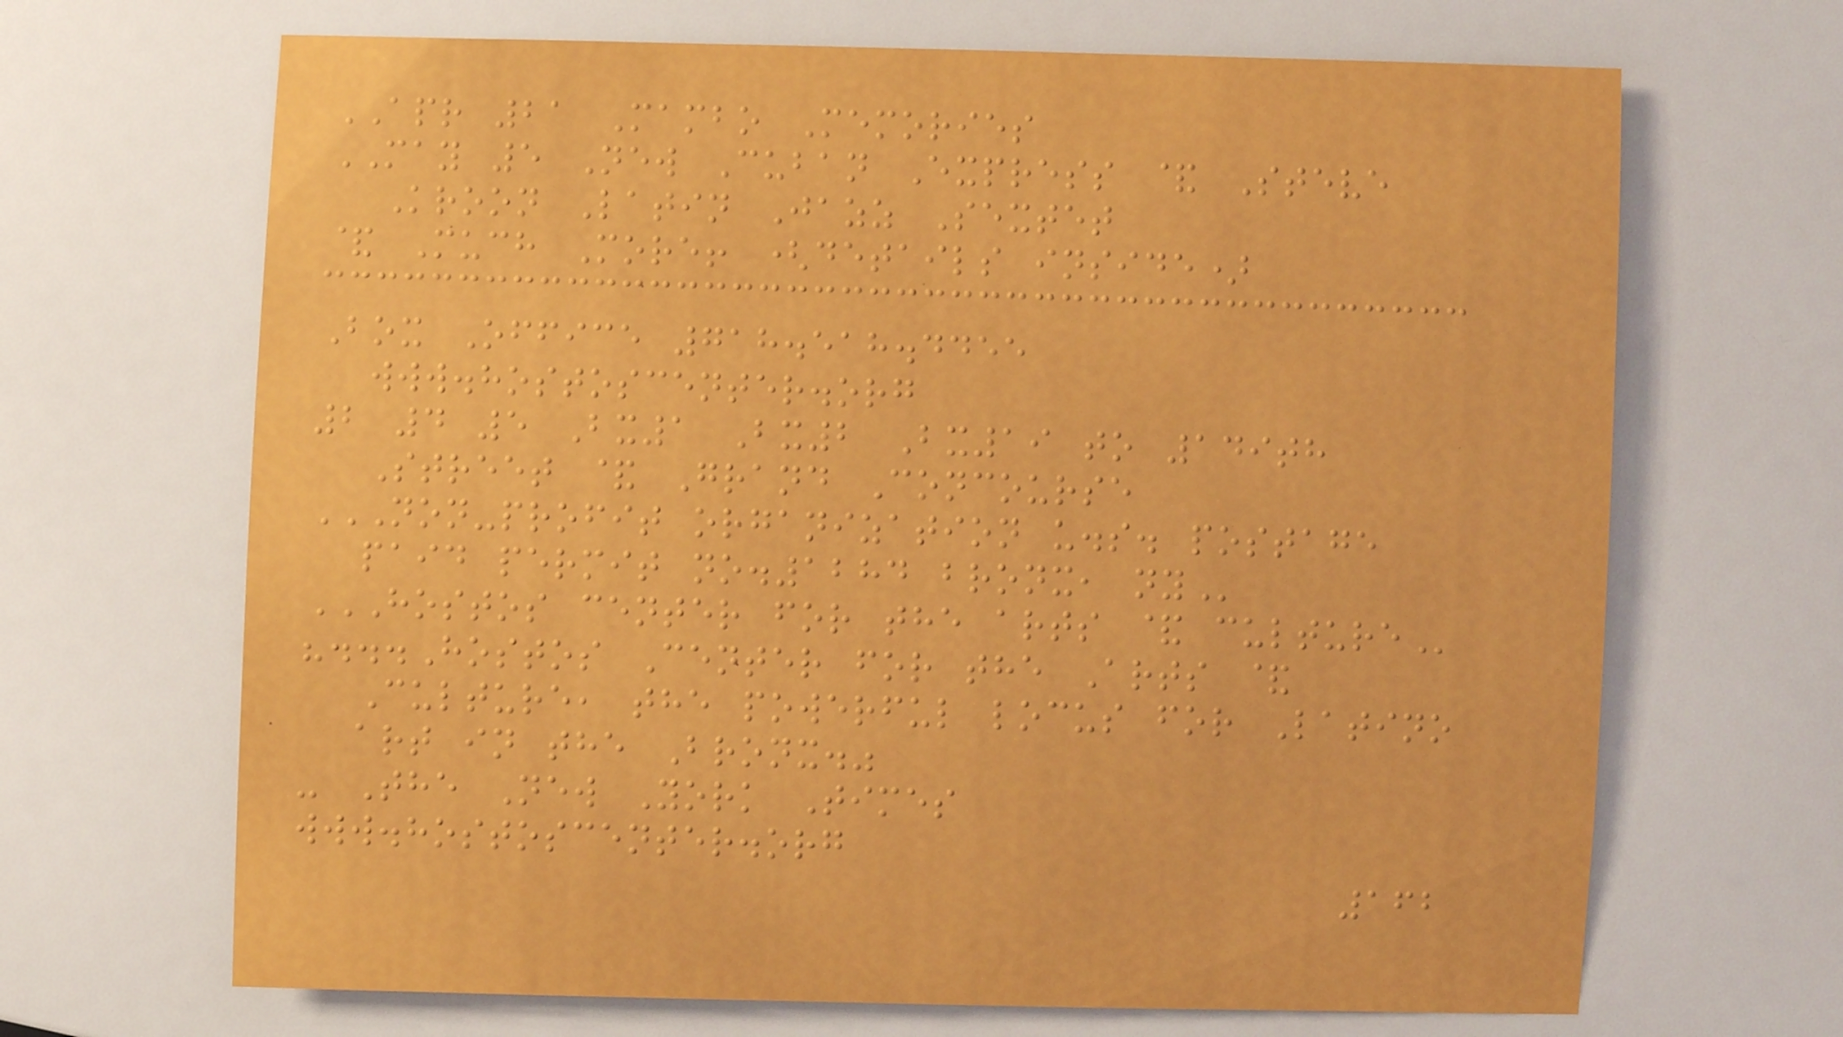APR 21 Mambo Memories
MAY 5 New Cuban Express & Steve
Kroon Latin Jazz Sextet
& Much More! (details inside)
Box Office 718.518.4455
www.hostoscenter.org
2 4 5 Bx1 Bx2 Bx19 to 149th
Street & Grand Concourse
NON-PROFIT ORGANIZATION U.S. POSTAGE
PAID PERMIT NO.1284 BRONX, NY
HOSTOS CENTER FOR THE ARTS & CULTURE
"...Hostos Center for the Arts &
Culture, the powerful locus for Latino
art in the Bronx."
- The New York Times
www.hostoscenter.org
162
